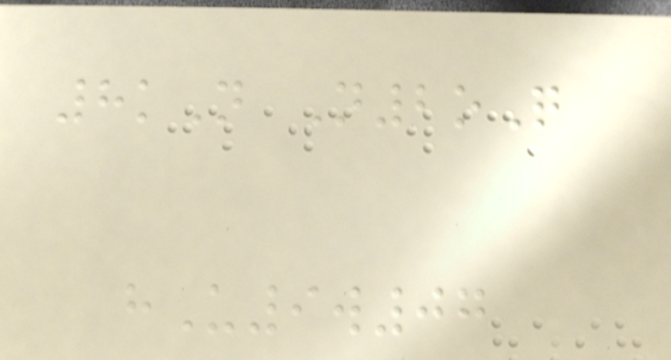8kN N2oQ
hU9w07
